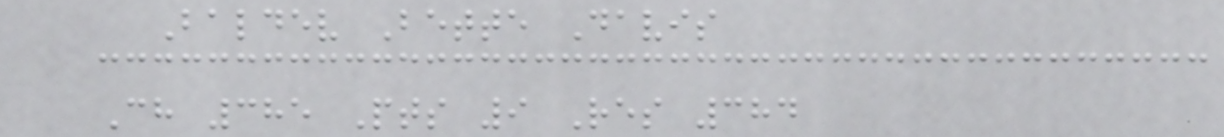Baldev Bette Davis
Ch 385 Pts 9 Res 384
